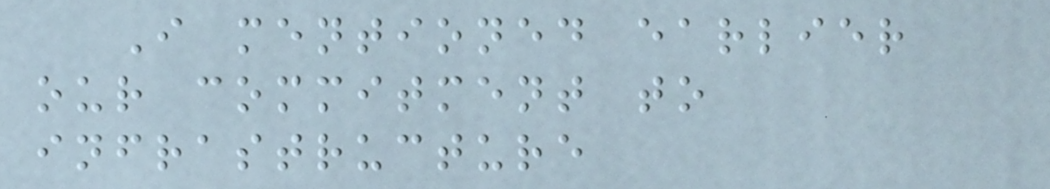I mentioned earlier
our commitment to
infrastructure
